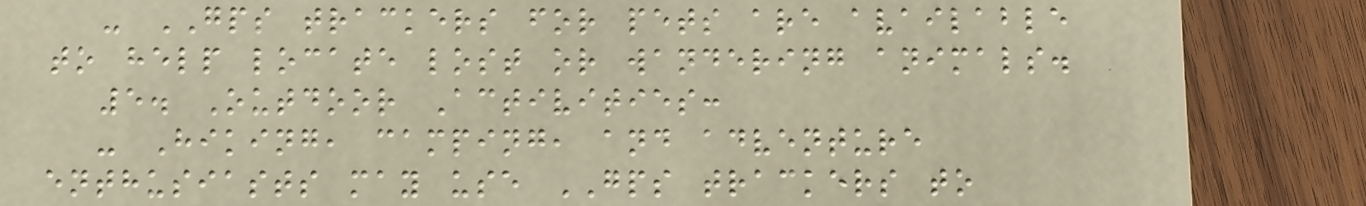- GPS trackers for pets are available
to help locate lost or wandering animals.
5. Outdoor Activities:
- Hiking, camping, and adventure
enthusiasts may use GPS trackers to
